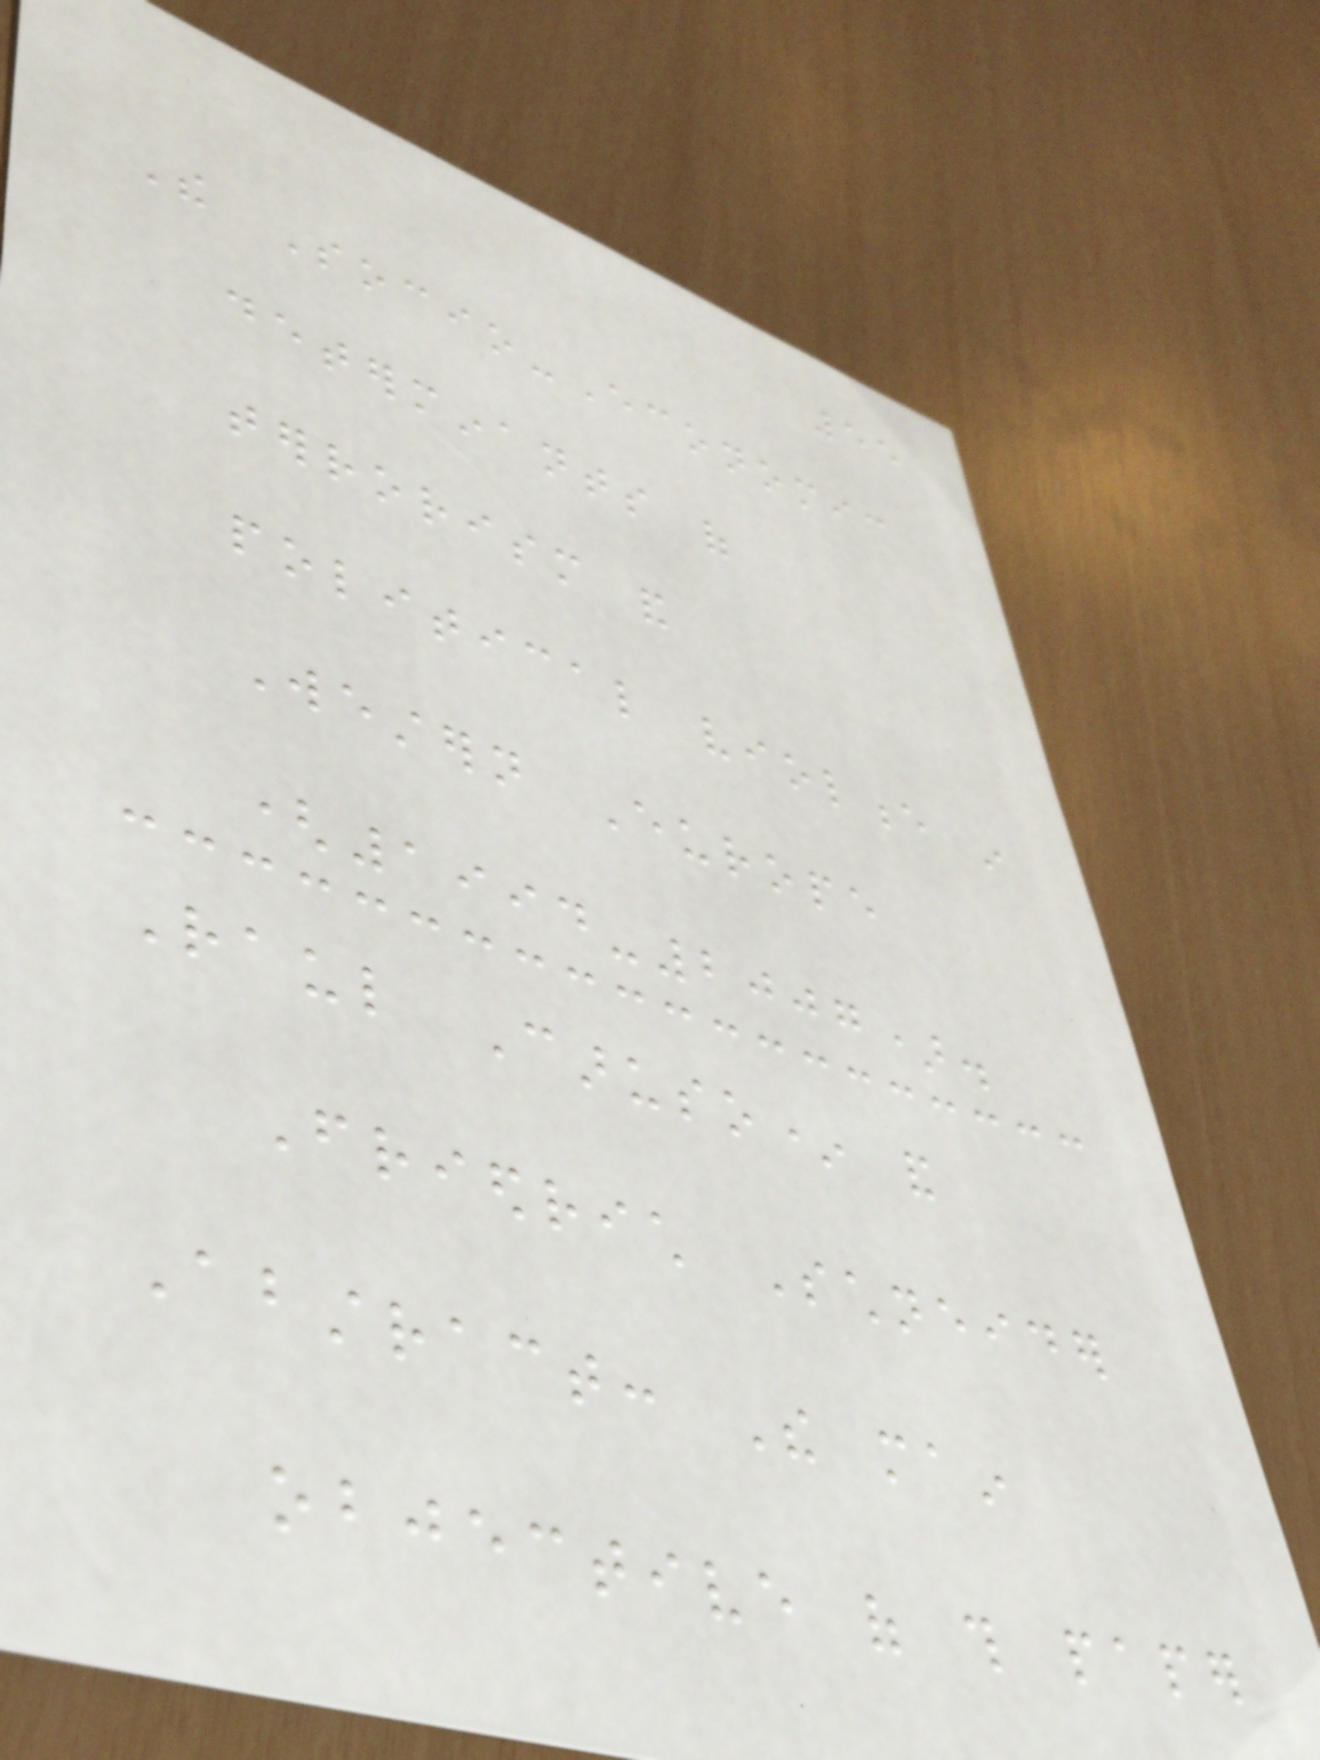55
The Socio-Economic
determinants of
terrorism and
political violence in
Western Europe
(1994-2007).
Raul Caruso* and
Friedrich Schneider
Abstract: The main
objective of this paper
